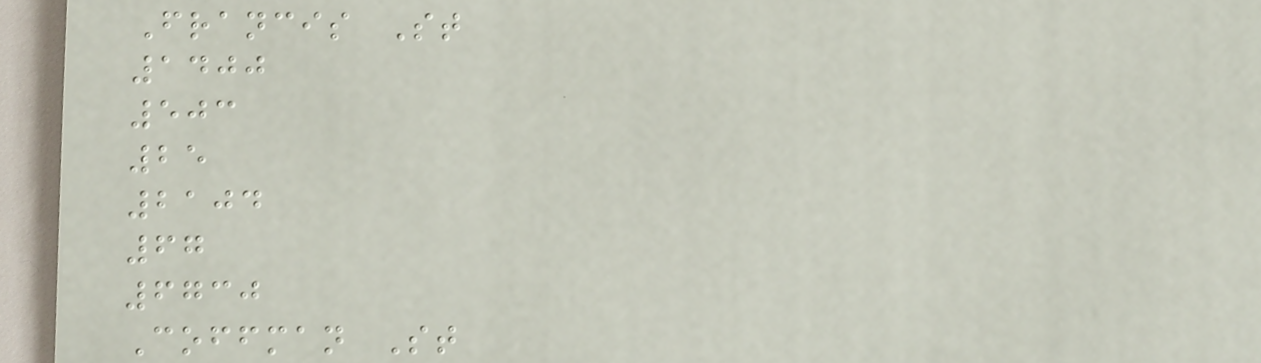Francis St
1400
503
25
2104
67
6730
Coffman St
